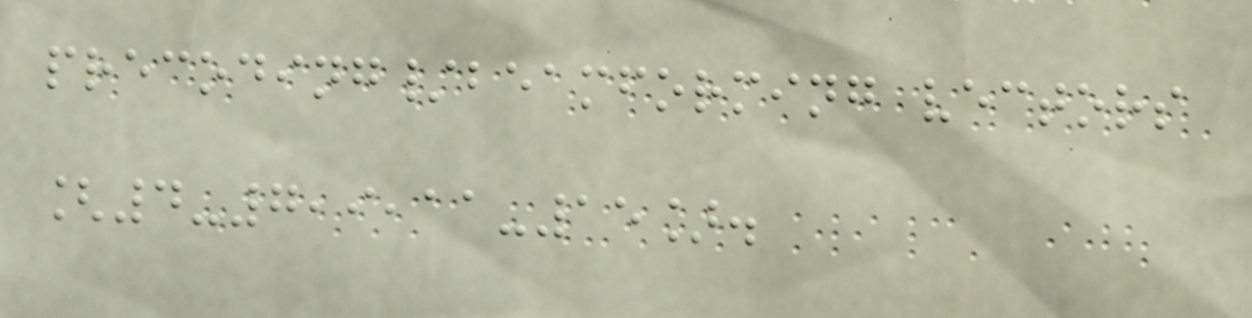precoding/beamforming vectors
[4-7,9,11-15].
